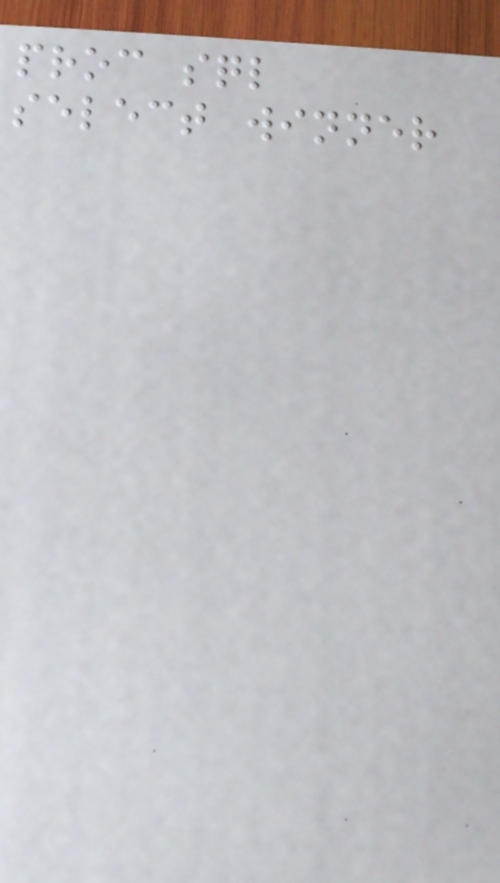proc sql
select winner
